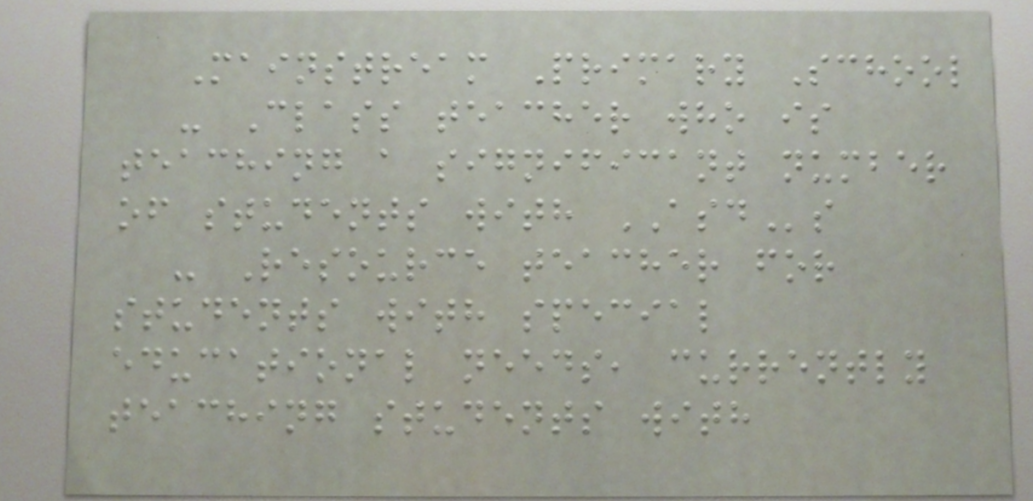Mainstream Primary School
- Class teacher who is
teaching a significant number
of students with ASDs
- Resource teacher for
students with special
educational needs, currently
teaching students with
